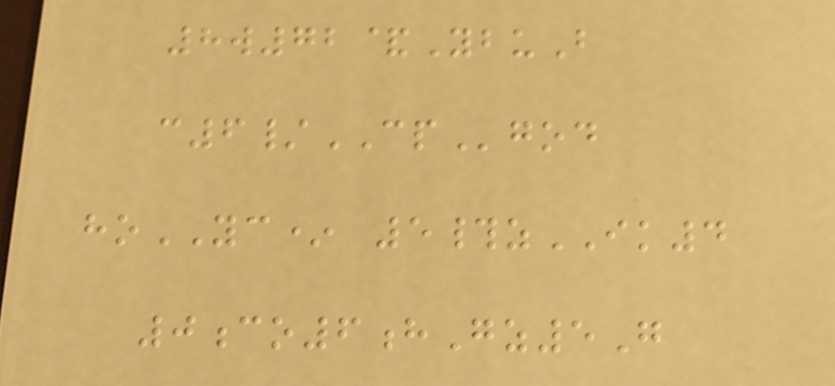8w72&YbuB
c6/CPgod
hoYC* 5#zIK4
0co6hGz5G
